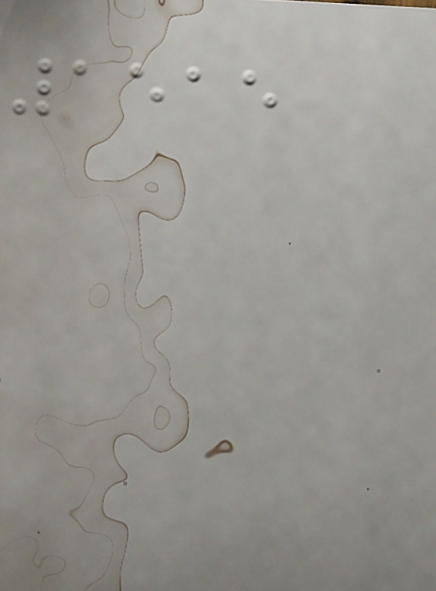1515
